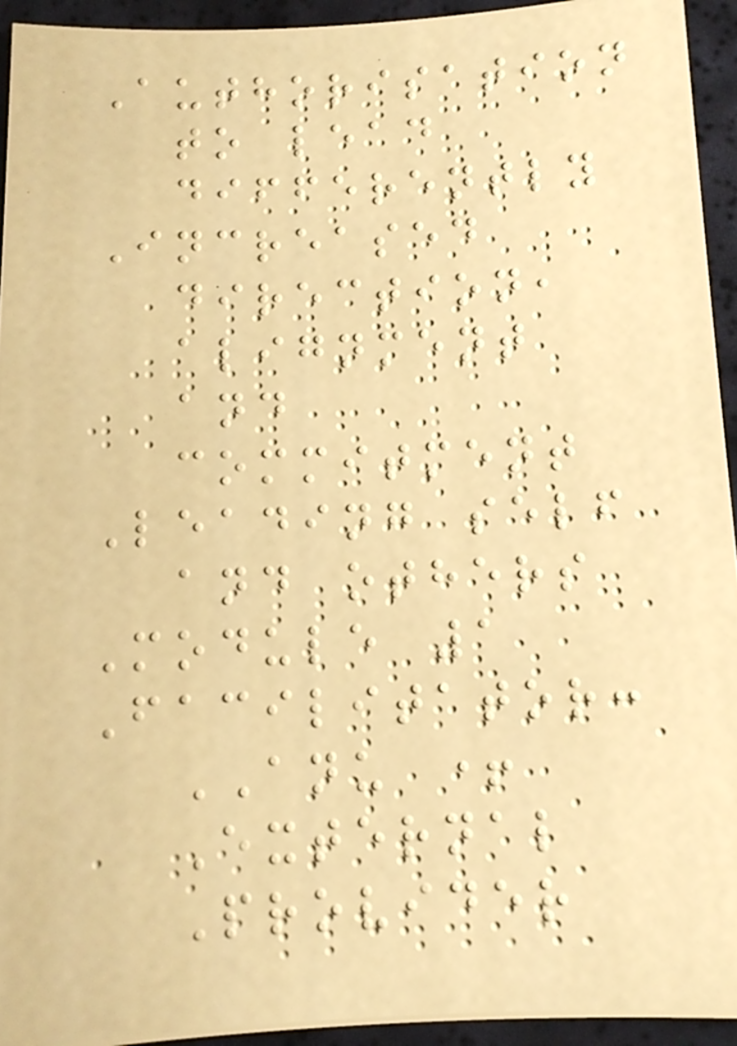Authorisation
to lead
differently
Increased
direction,
alignment
and
commitment
Leading self
and others
Module 1
Facilitator:
ANU +
External
Provider
